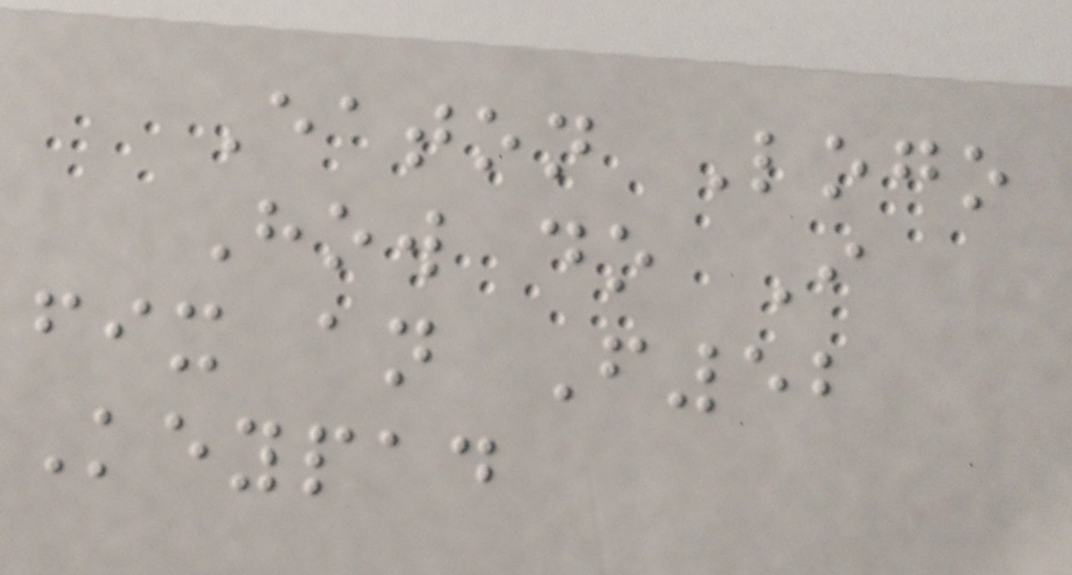Eaton Logo
How do I
fix an F52
Keypad
